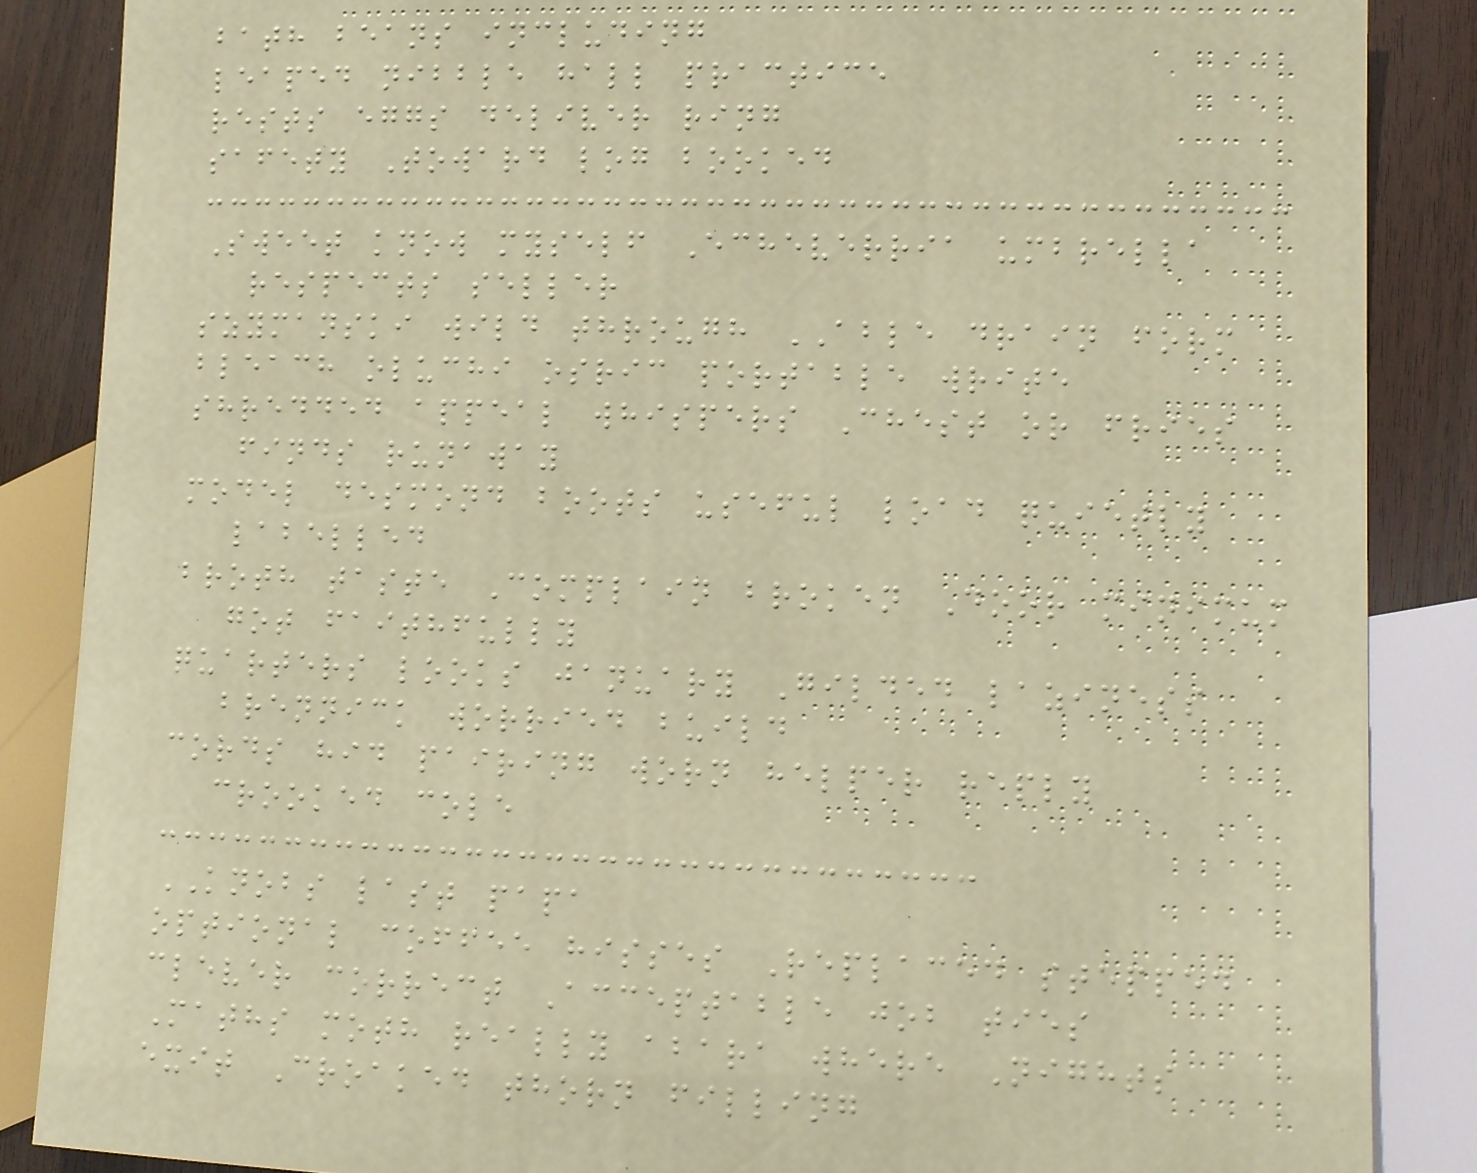bath beans including
leaped nibble hall practice
rests eggs deliver ring
safety Toward log booked
Sweet know myself Echeverria umbrella
respects seller
szymanski wild through ABLE drain form
bleach oluchi osric portable write
shredded appeal whispers Chest or fries
finds runaway
model desmond boots useful load quietly
labelled
broth taste Complain broken Door minimum
got faithfully
quarters looks january Gilded laziness
brennick worried build
cords hid pairing worn helper reply
crooked cole
KNOBS last papa
optional coffee hisses Replaced stepped
clever correct Acceptable job ties
Maths moth really abara where Nights
exit Croaked thorn filling
